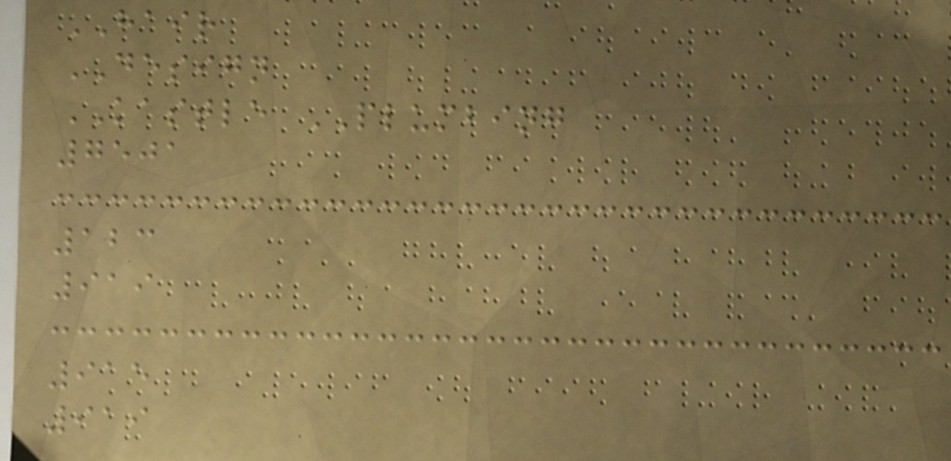HAIR
DESIGN
KASTLE PLUMBING
7501
123
919
915
919
